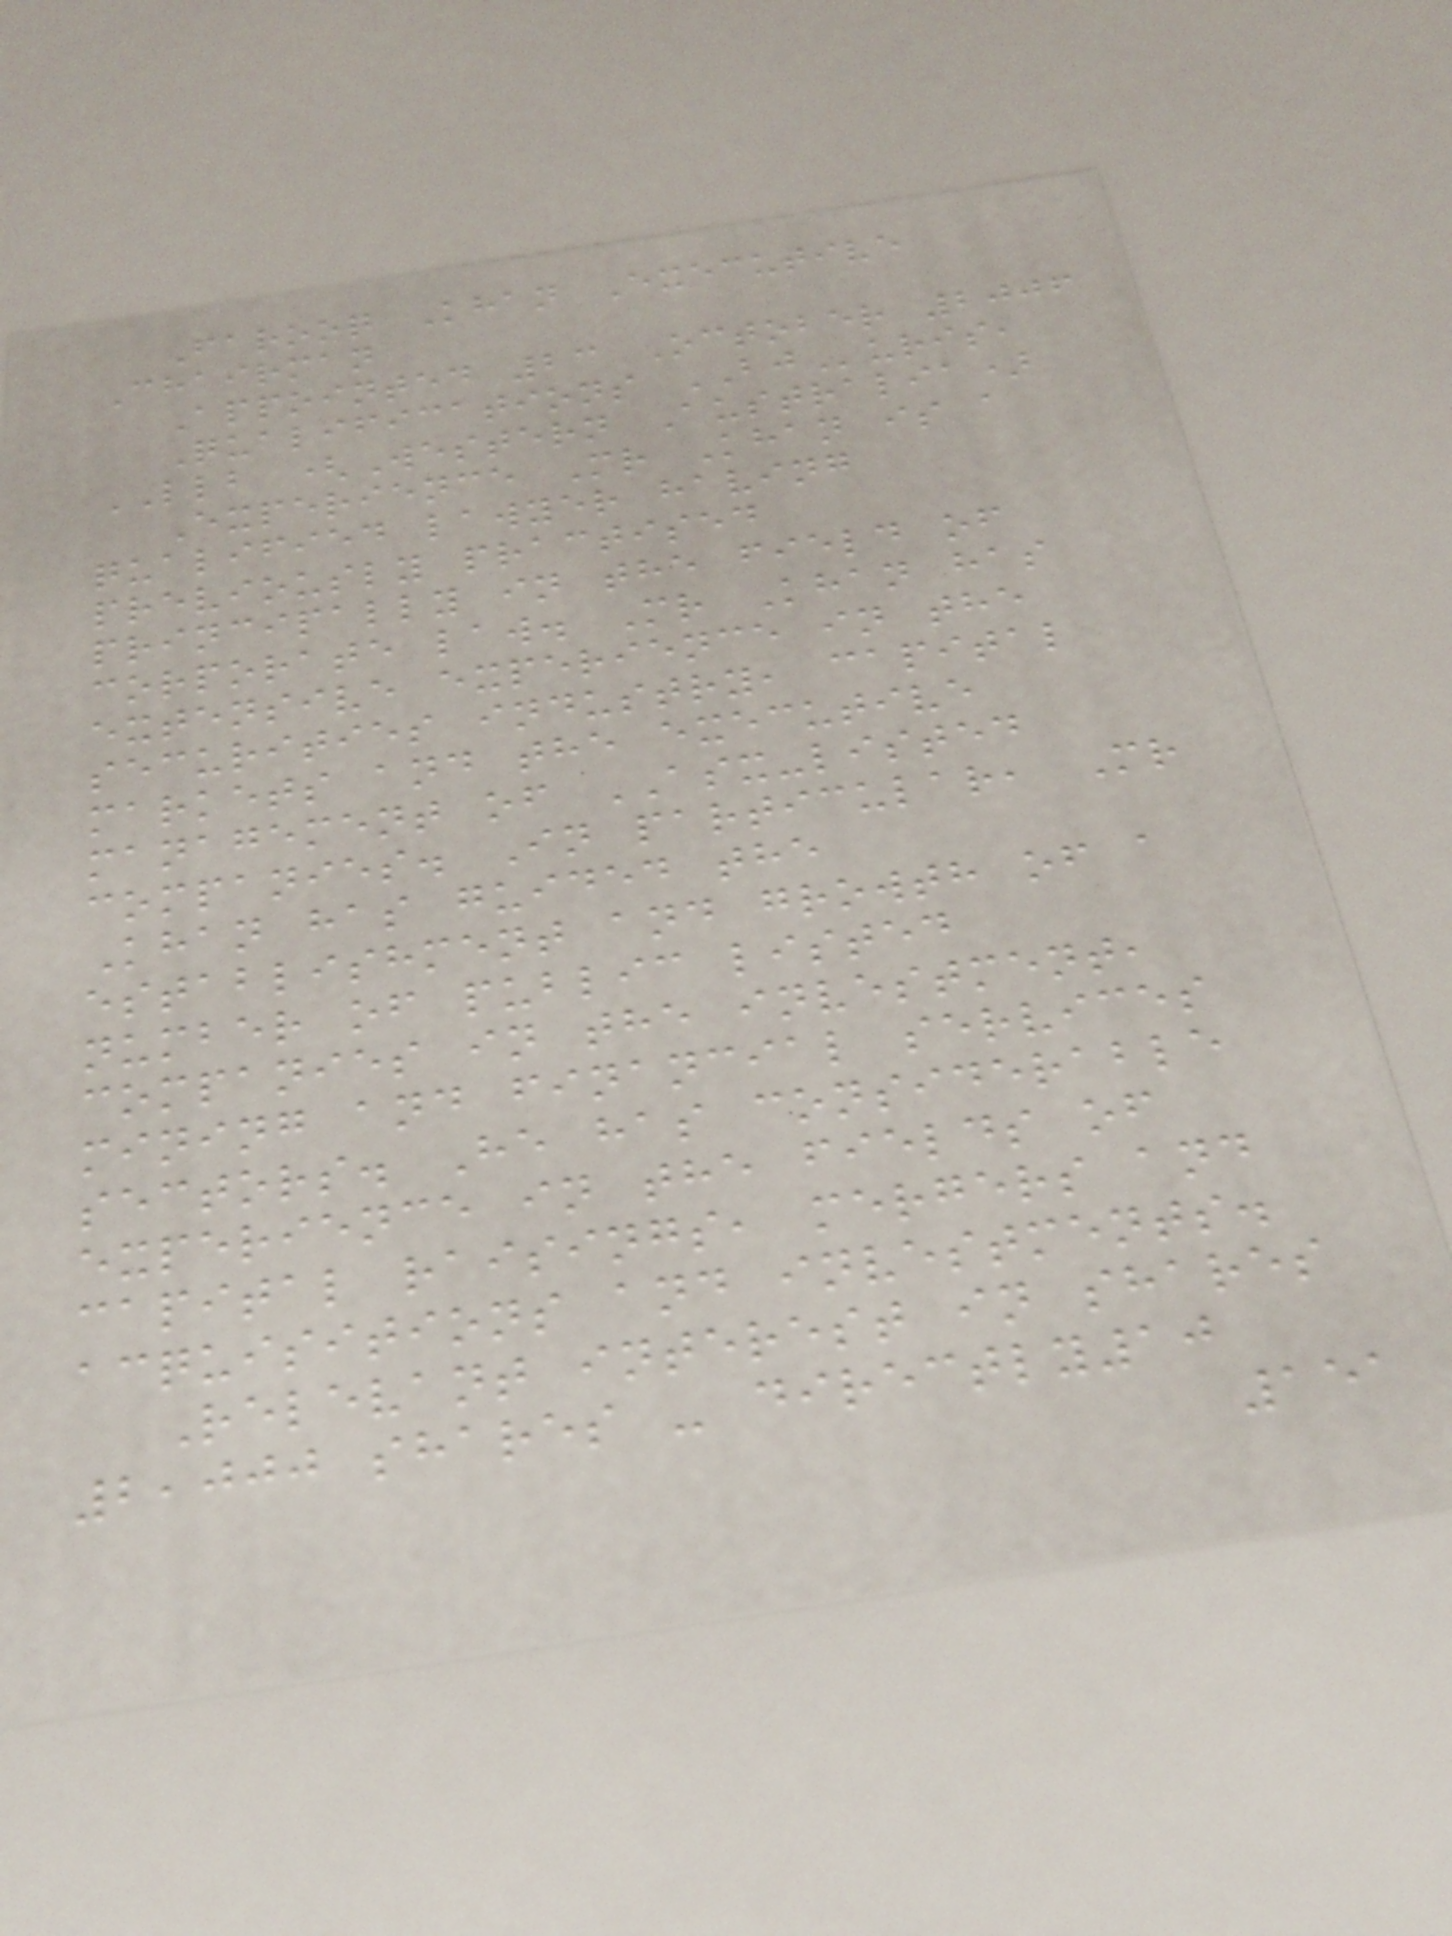Farooq Khan Executive
Chairman
Appointed 23 October 2006
Qualifications BJuris,
LLB (Western Australia)
Experience Mr Khan is a
qualified lawyer having
previously practised
principally in the field of
corporate law. Mr Khan has
extensive experience in the
securities industry, capital
markets and the executive
management of ASX-listed
companies. In particular, Mr
Khan has guided the
establishment and growth of a
number of public listed
companies in the investment,
mining and financial services
sectors. He has considerable
experience in the fields of
capital raisings, mergers and
acquisitions and investments.
Relevant interest in shares
2,000 shares - directly10
151
